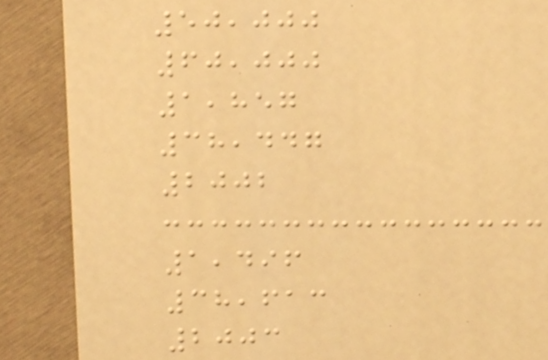50,000
60,000
1,857
38,447
2002
1,496
38,613
2003
